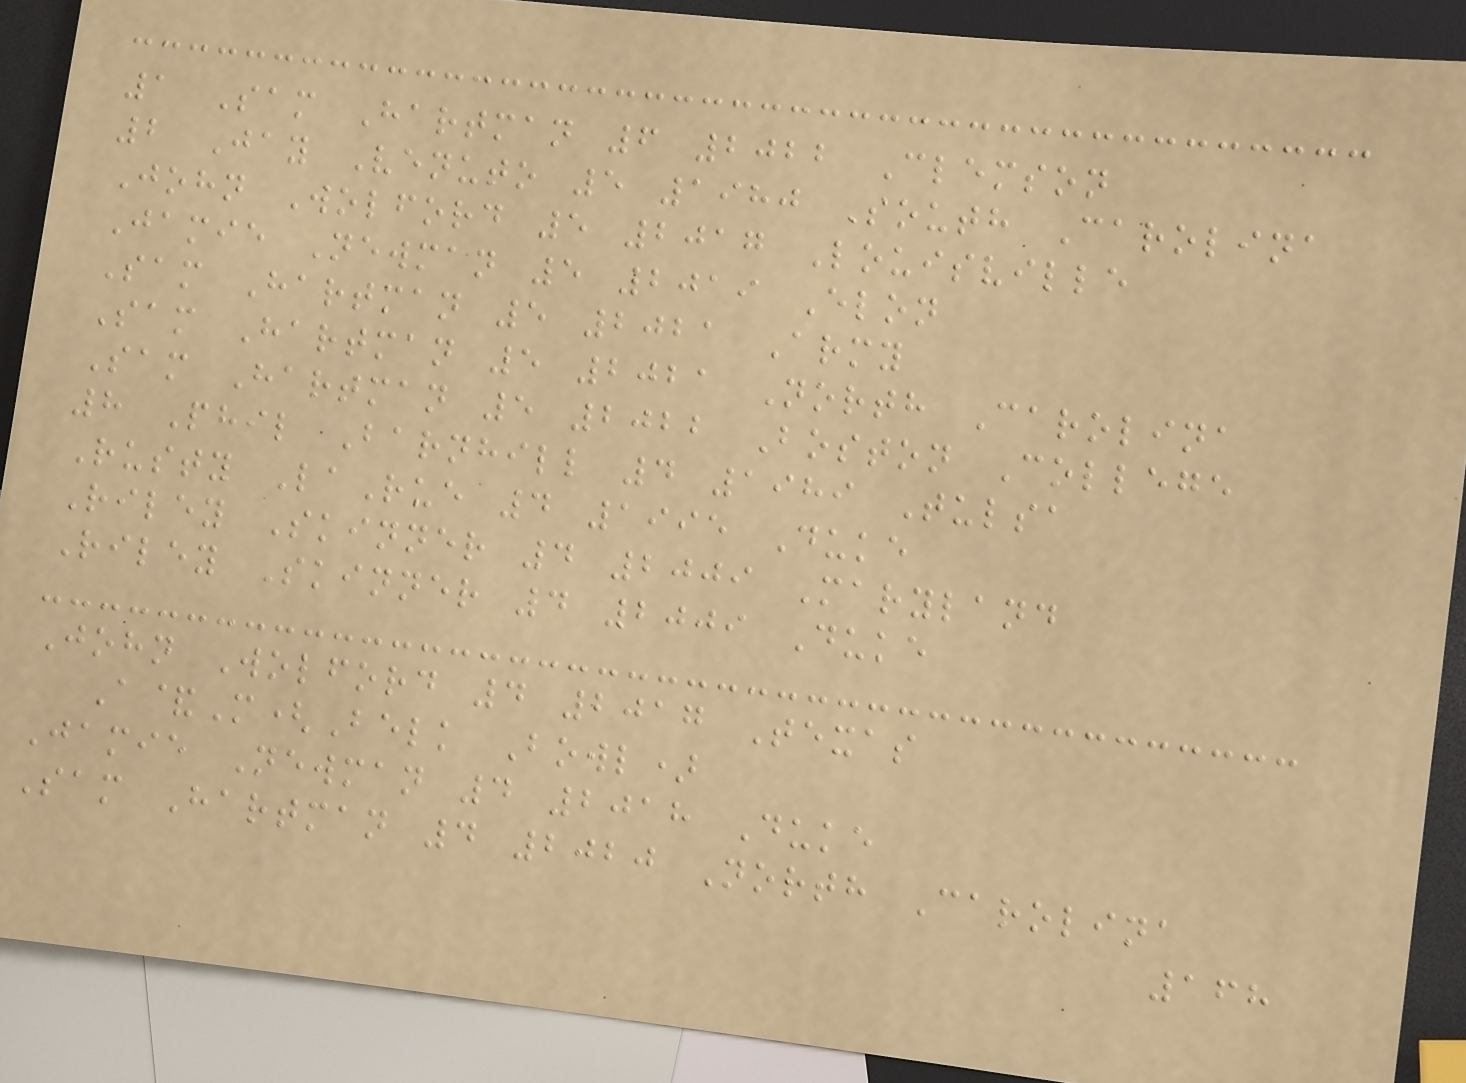1 Sam Hartman 6 2022 Clemson
2 Jay Venuto 5 1980 South Carolina
John Wolford 5 2017 Louisville
Jamie Newman 5 2019 Elon
Sam Hartman 5 2021 Army
Sam Hartman 5 2021 North Carolina
Sam Hartman 5 2022 Boston College
8 Phil Barnhill 4 1989 Tulsa
Rusty LaRue 4 1995 Duke
Riley Skinner 4 2009 Maryland
Riley Skinner 4 2009 Duke
John Wolford 4 2017 Texas
A&M(Belk Bowl)
Jamie Newman 4 2018 Duke
Sam Hartman 4 2020 North Carolina
168
